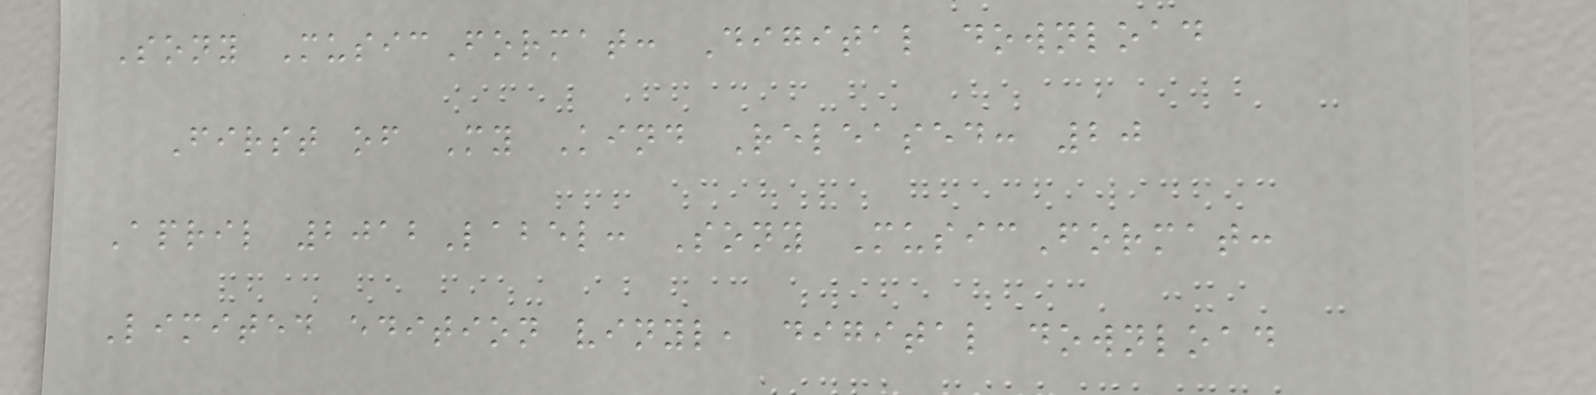Sony MusicFormat: Digital download
First of My Kind Released: 20
April 2012Label: Sony MusicFormat:
Limited edition vinyl, digital download
